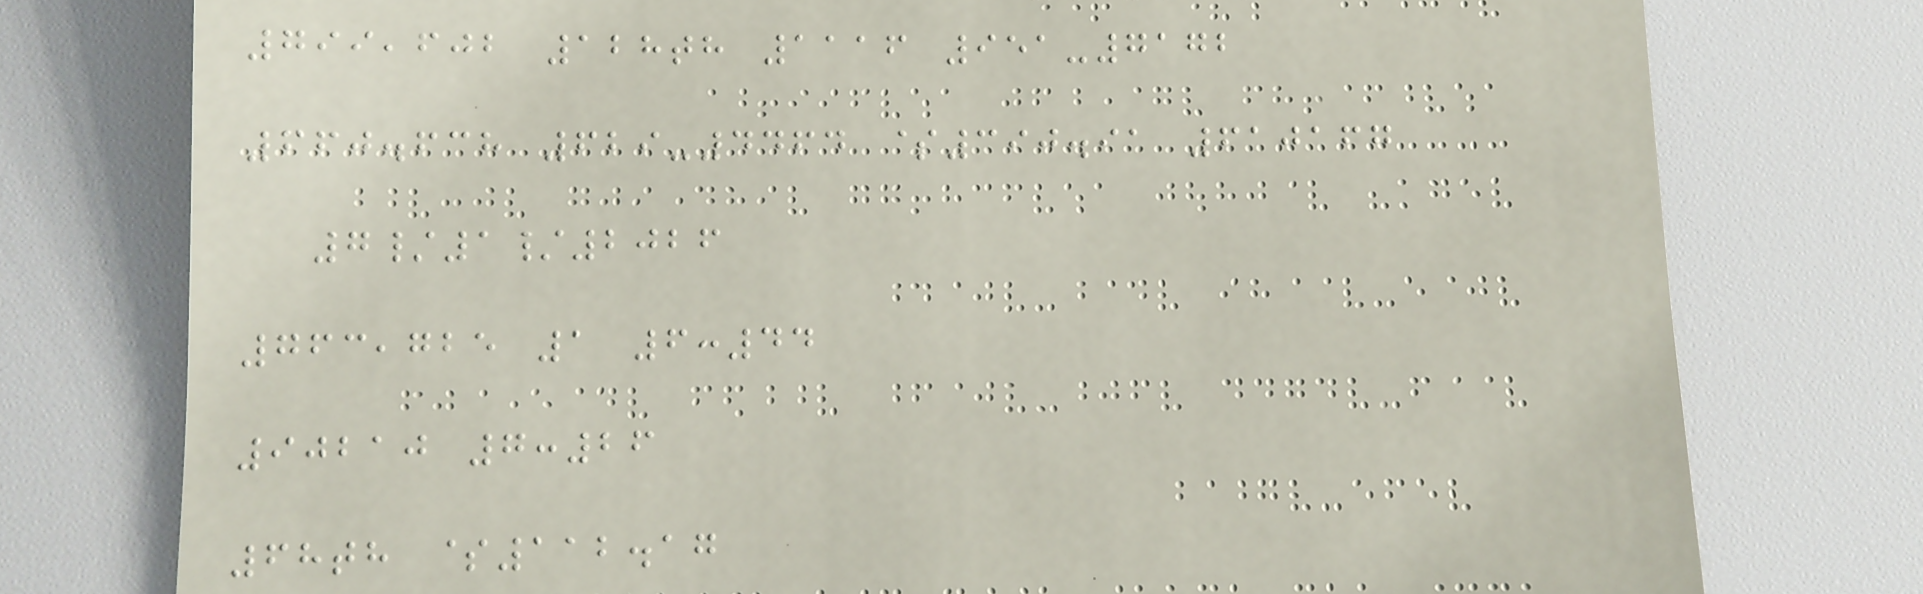799,602 128th 1116 951-7172
660.638 629-4464 $390.91 610167
7/1/2026
763,725 1 6:44
90210 7:26
68th $112.17
